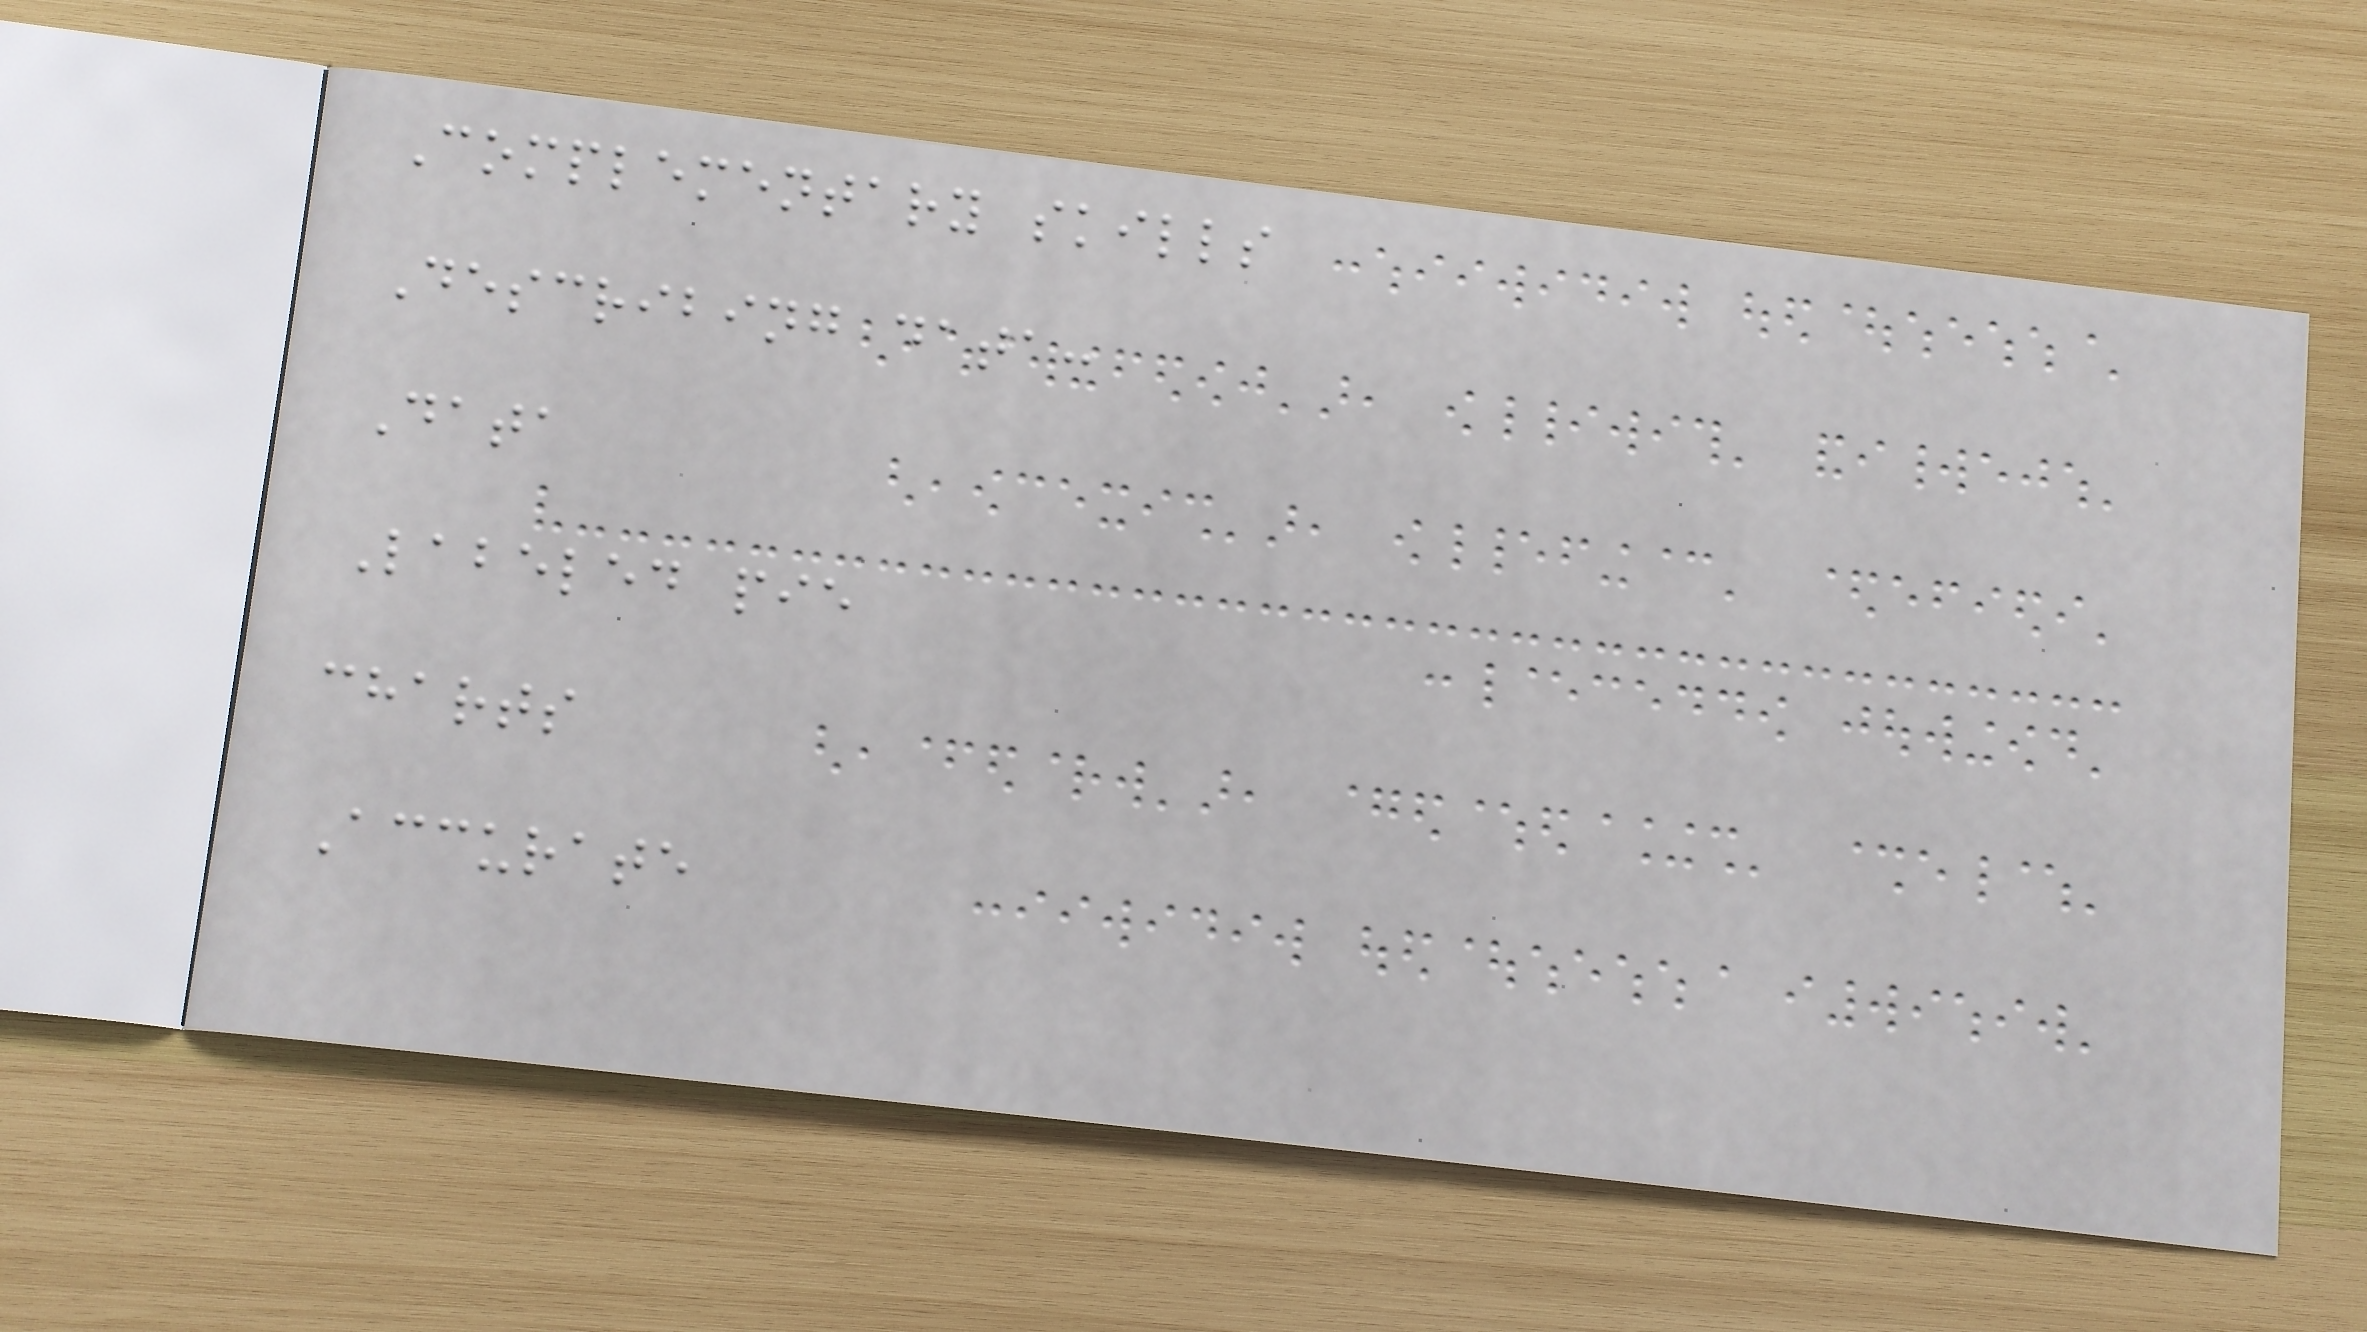Complementary skills
Describing data:
Data
Labeled pie
charts
Accurate
